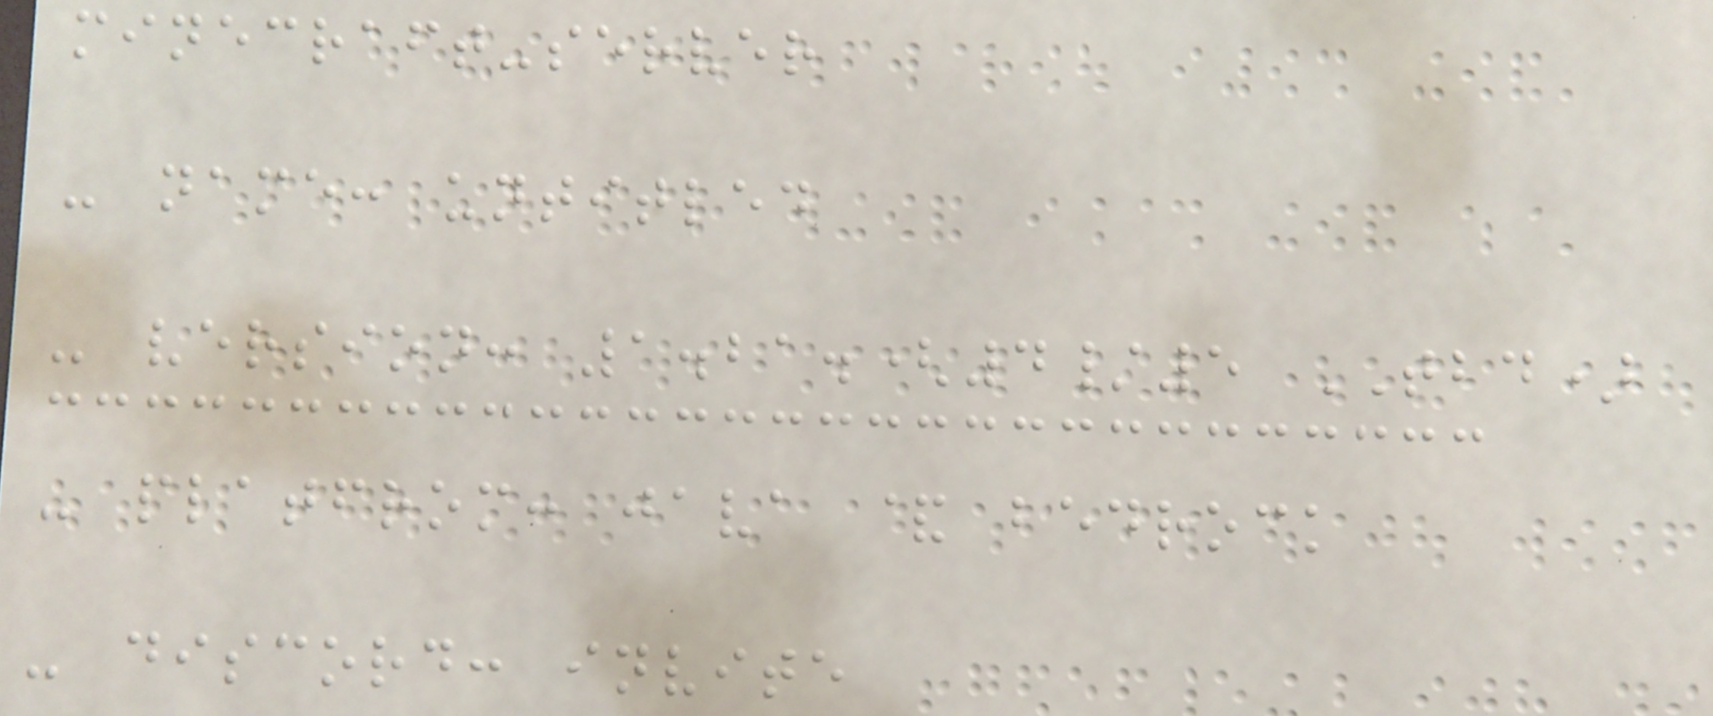minecraft-server
- name: untitled
- version: 1.21.(4/5 TBD)
- platfrom: java & bedrock
- discord: invite
